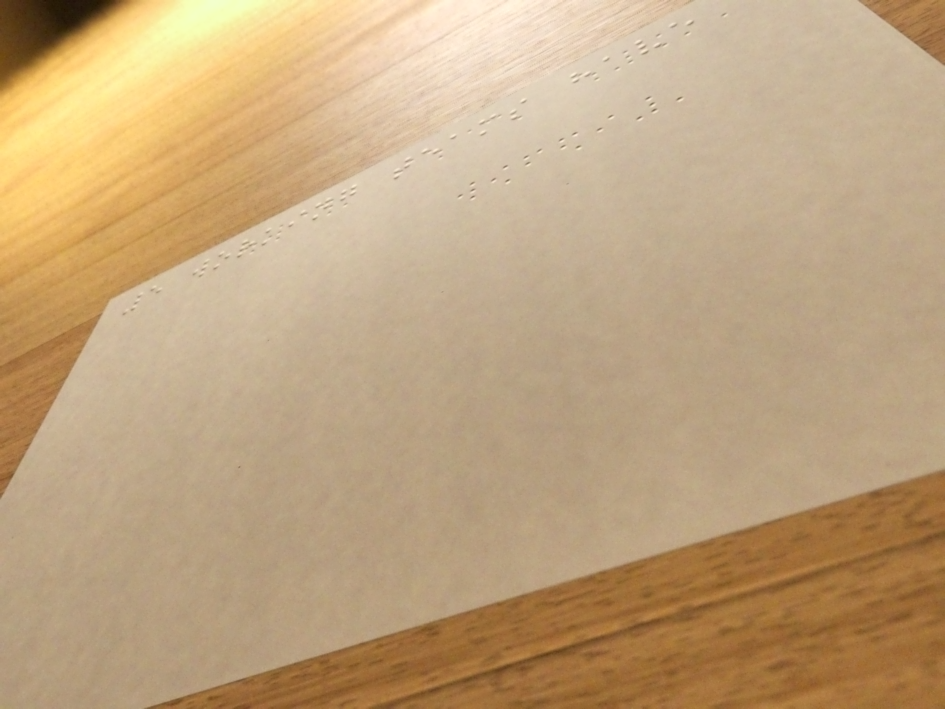5 working teams have
